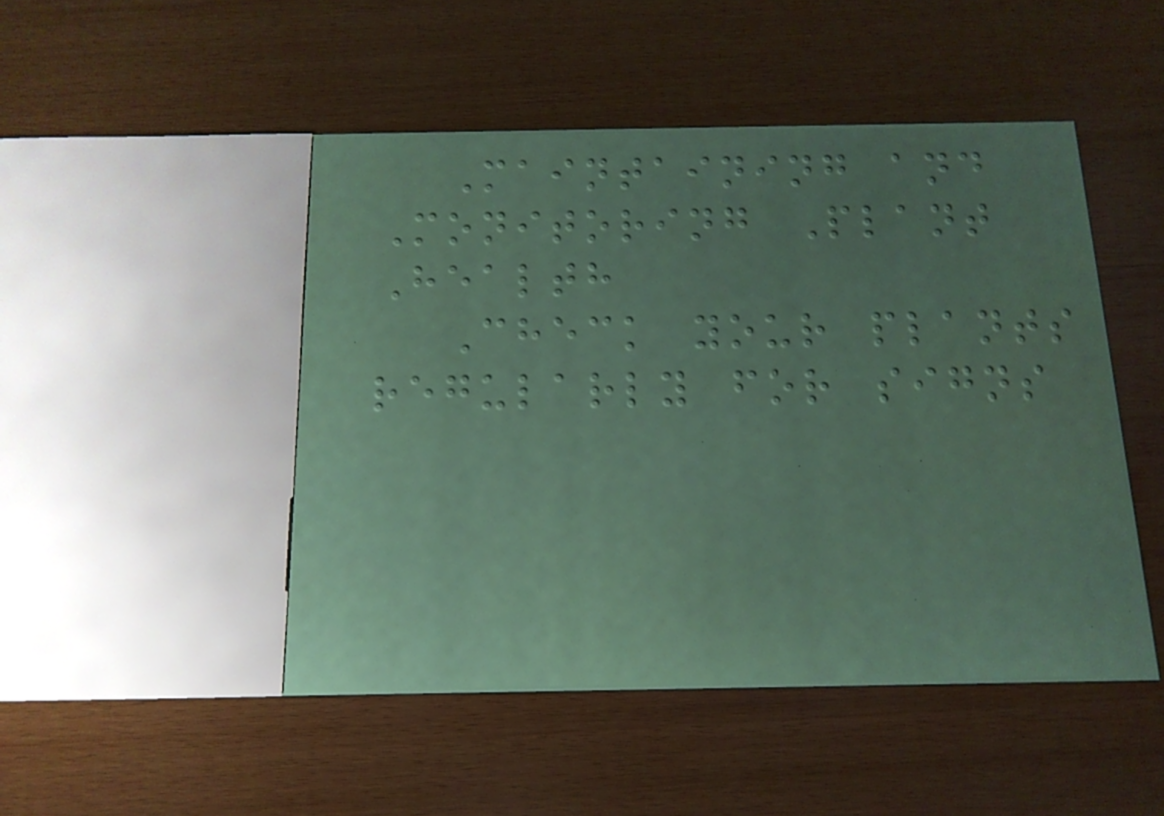Maintaining and
Monitoring Plant
Health
Check your plants
regularly for signs
